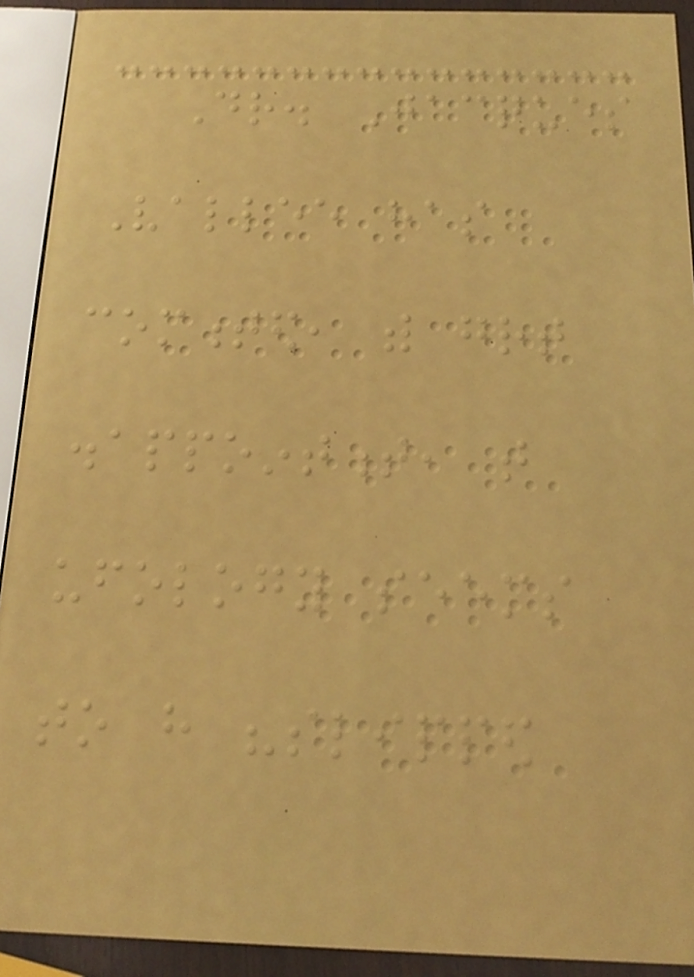Dr. Jacques
Vallee has
commented, with great
disappointment, that
ufology seems
to have "slipped
